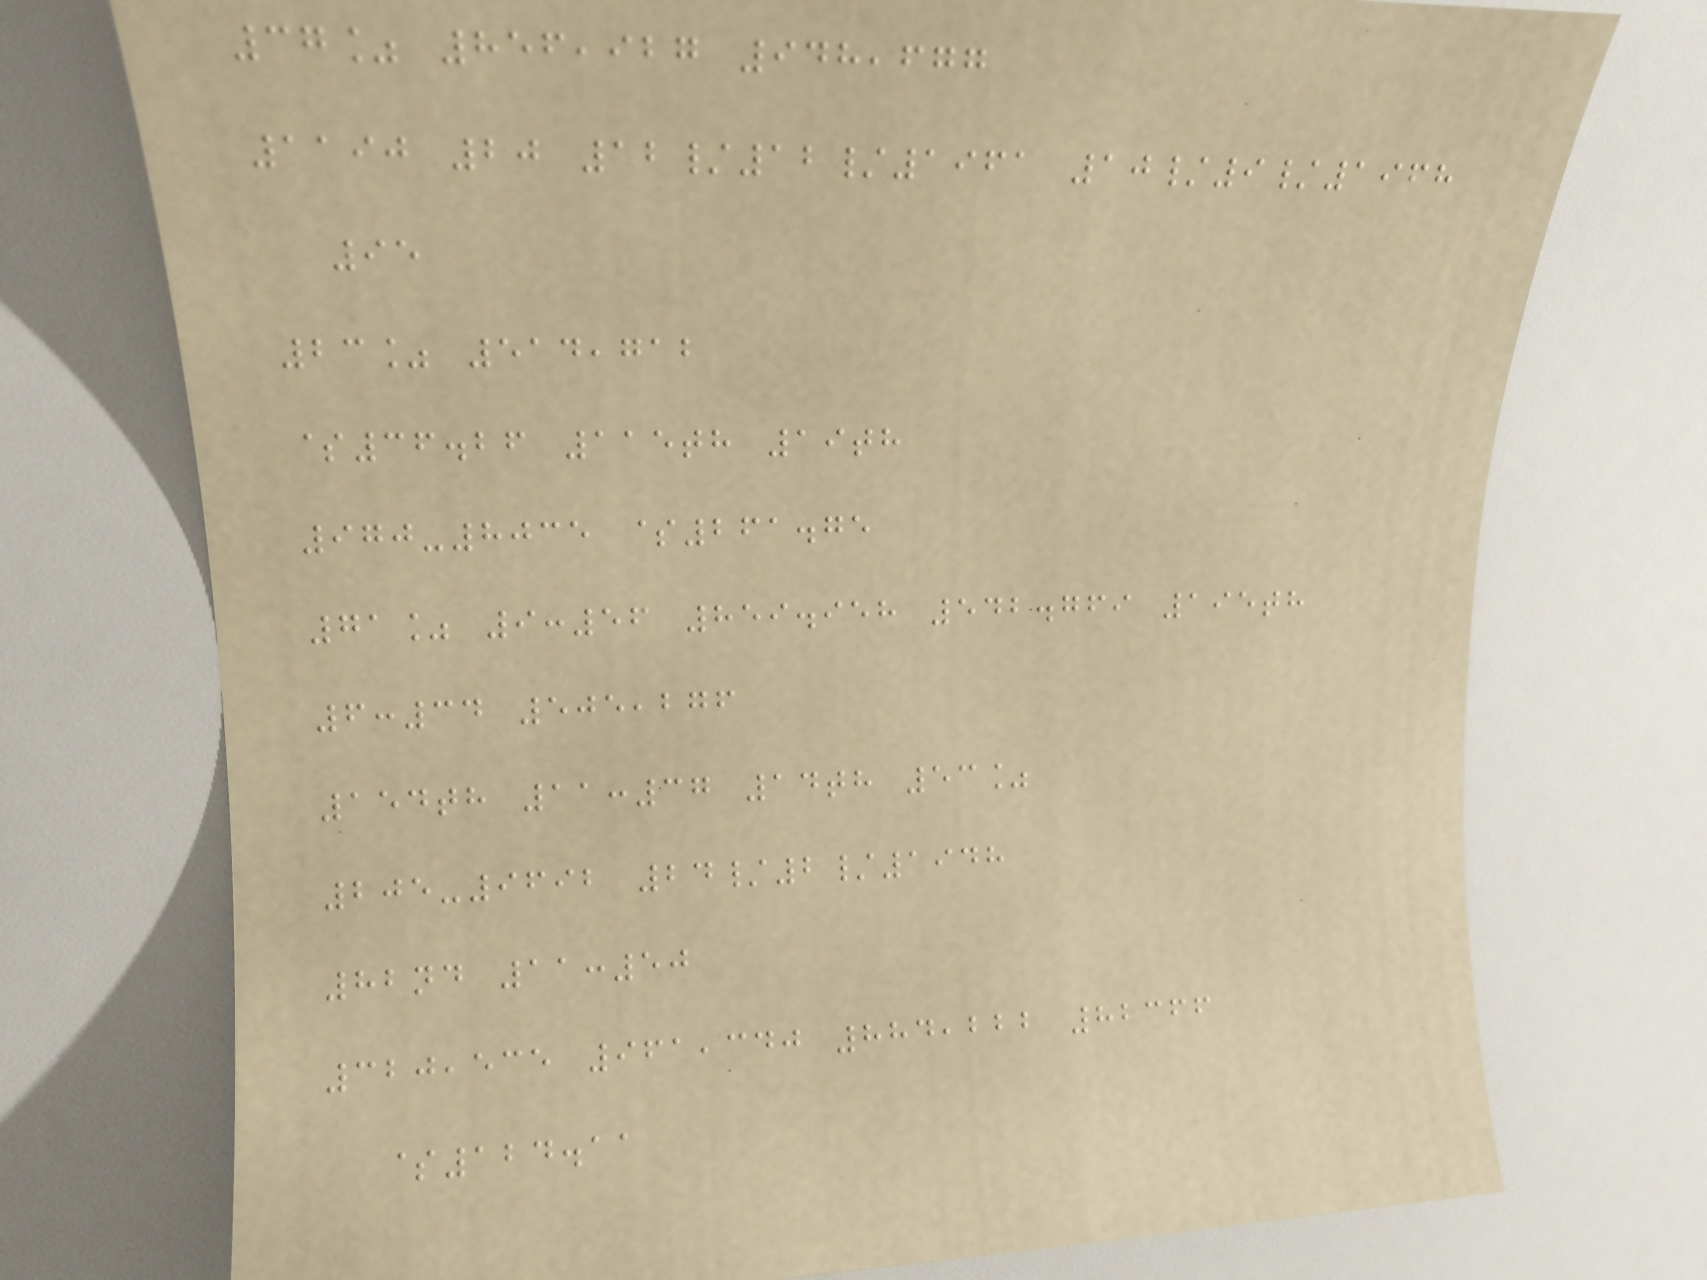37% 856,927 948,677
1190 20 12/12/1961 10/9/1968
95
23% 514,712
$36.26 115th 19th
970-8035 $261.75
71% 9:56 859.958 542.769 195th
6:34 505,276
154th 11:37 14th 53%
205-9692 24/2/1948
82nd 11:50
320,535 961,340 884,222 82366
$124.11
